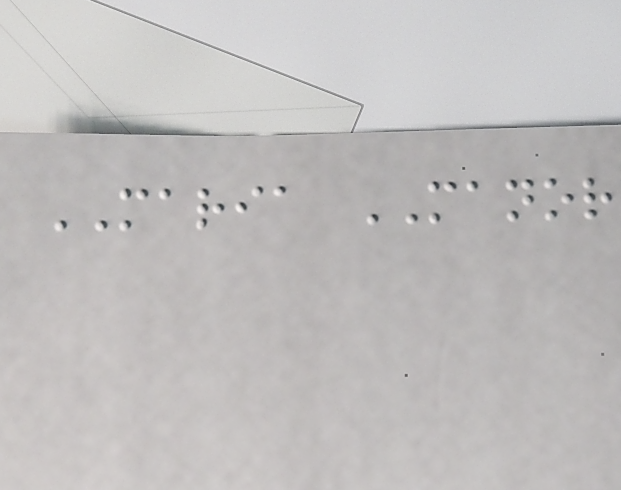MARIA MANOR
